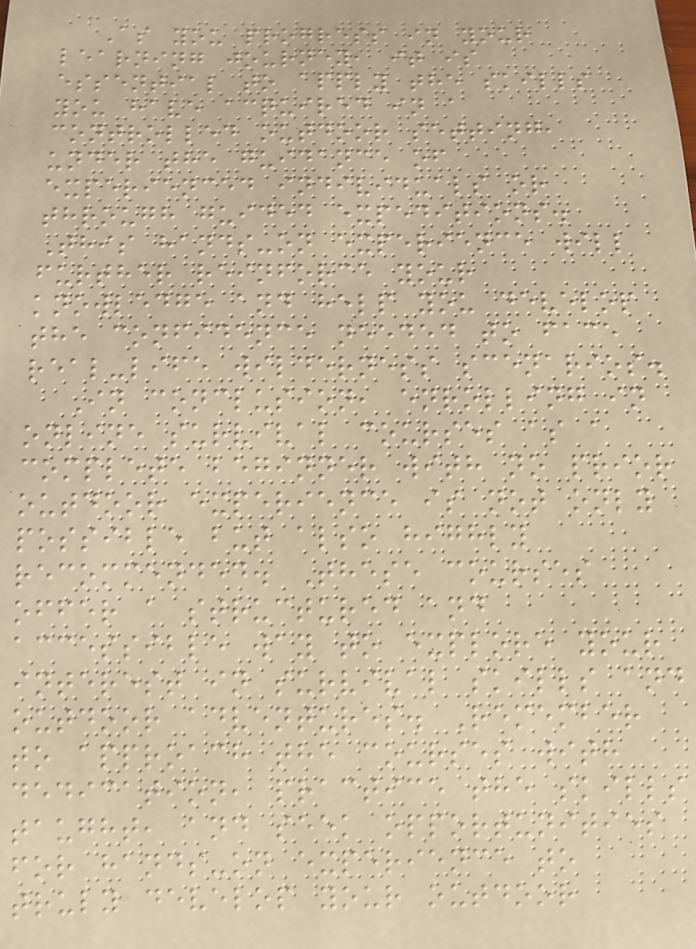As you progress in your
learning journey, it is
essential to apply the skills
you have acquired in a
controlled outdoor setting,
under the guidance of
experienced individuals or
through guided expeditions.
This hands-on experience will
further reinforce your
knowledge and help you develop
the confidence needed to face
real-life wilderness scenarios.
In conclusion, enrolling in
online survival courses as a
complete beginner with no prior
outdoor experience is not only
possible but also highly
recommended. These courses
offer a structured and
accessible way to explore your
interest in survival skills and
outdoor adventures. Remember
to approach the courses with
dedication, practice the skills
taught, and seek opportunities
for hands-on experience to
truly develop your outdoor
